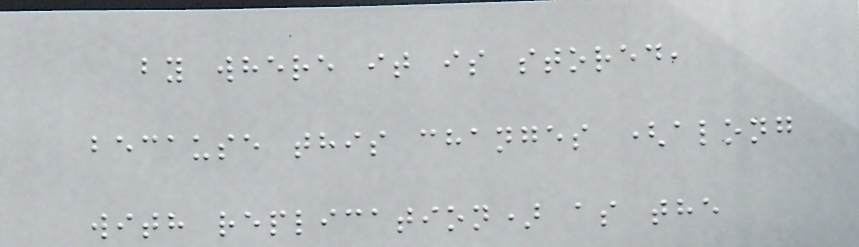by where it is stored,
because this changes (along
with replication) as the
